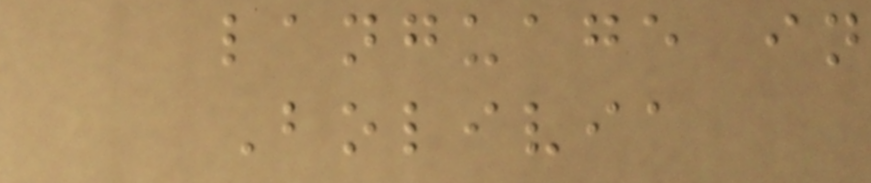language in
Bolivia
